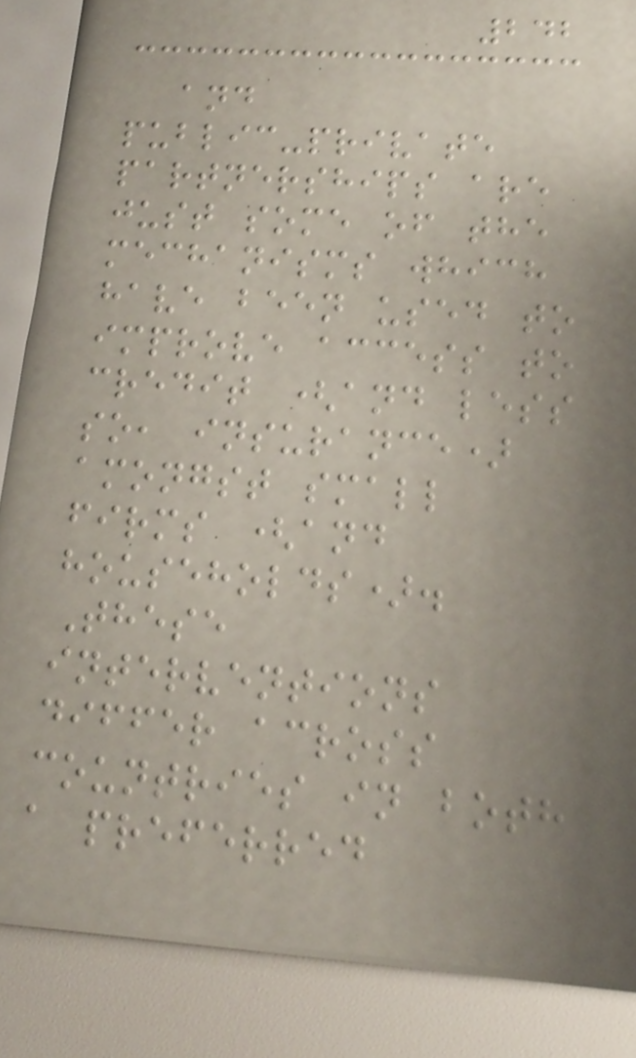242
and
public-private
partnerships are
just some of the
mechanisms which
have been used to
improve access to
credit (and less
so, insurance)
amongst small
firms (and
households).
These
interventions
differ across
countries in both
a preferred
